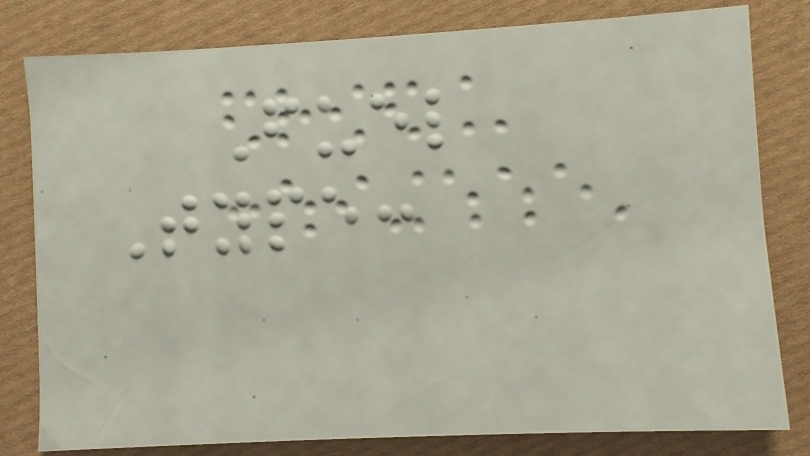Fuel
Type:
